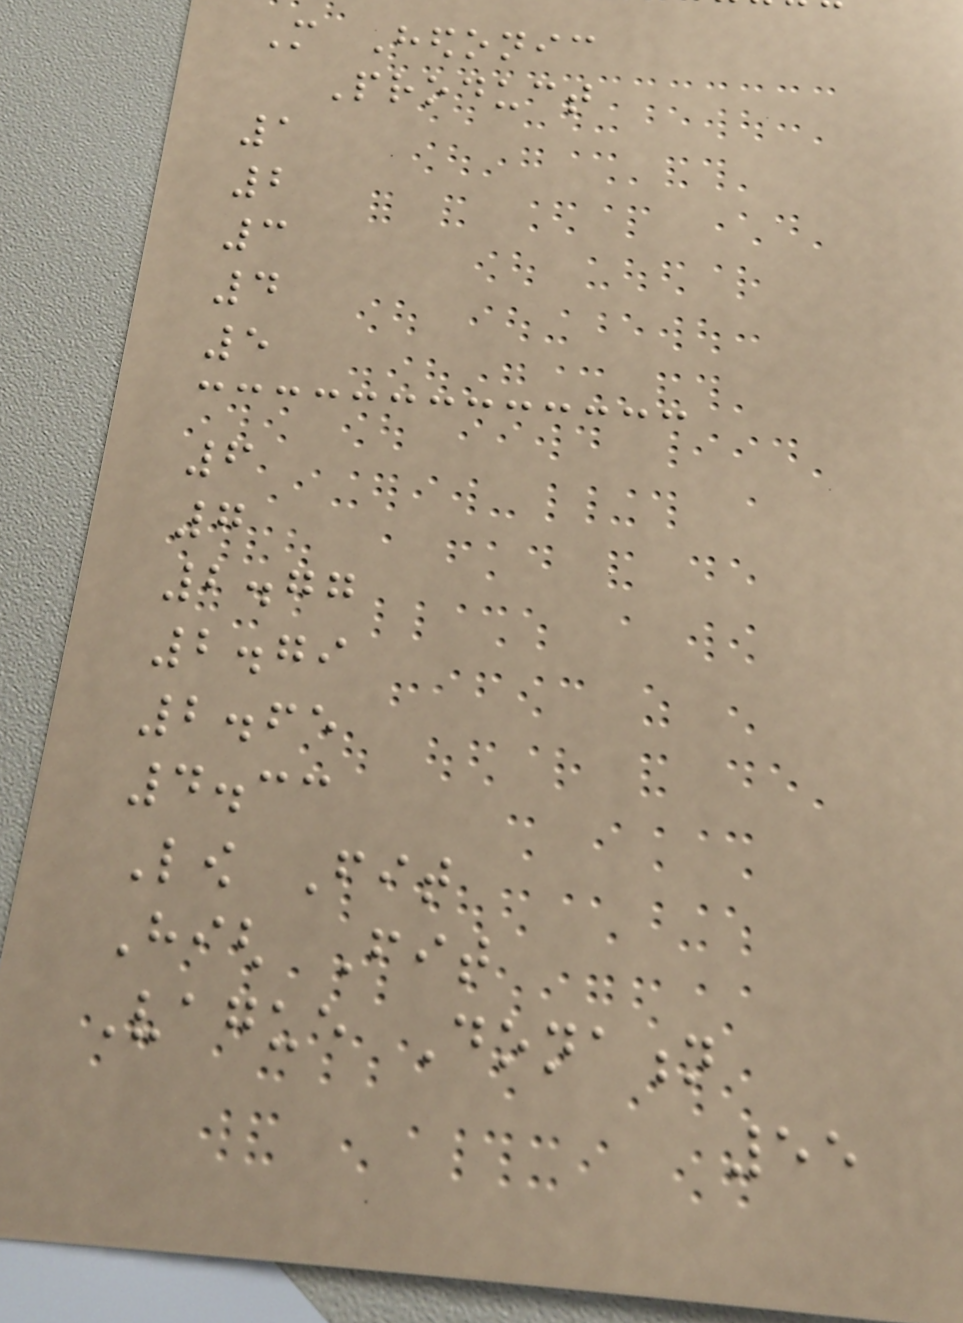More Hedonic
Product
1
2
3
4
5
6
7
2.77
2.79
2.65
4.33
Low Fit
High Fit
Vague Donation
55
